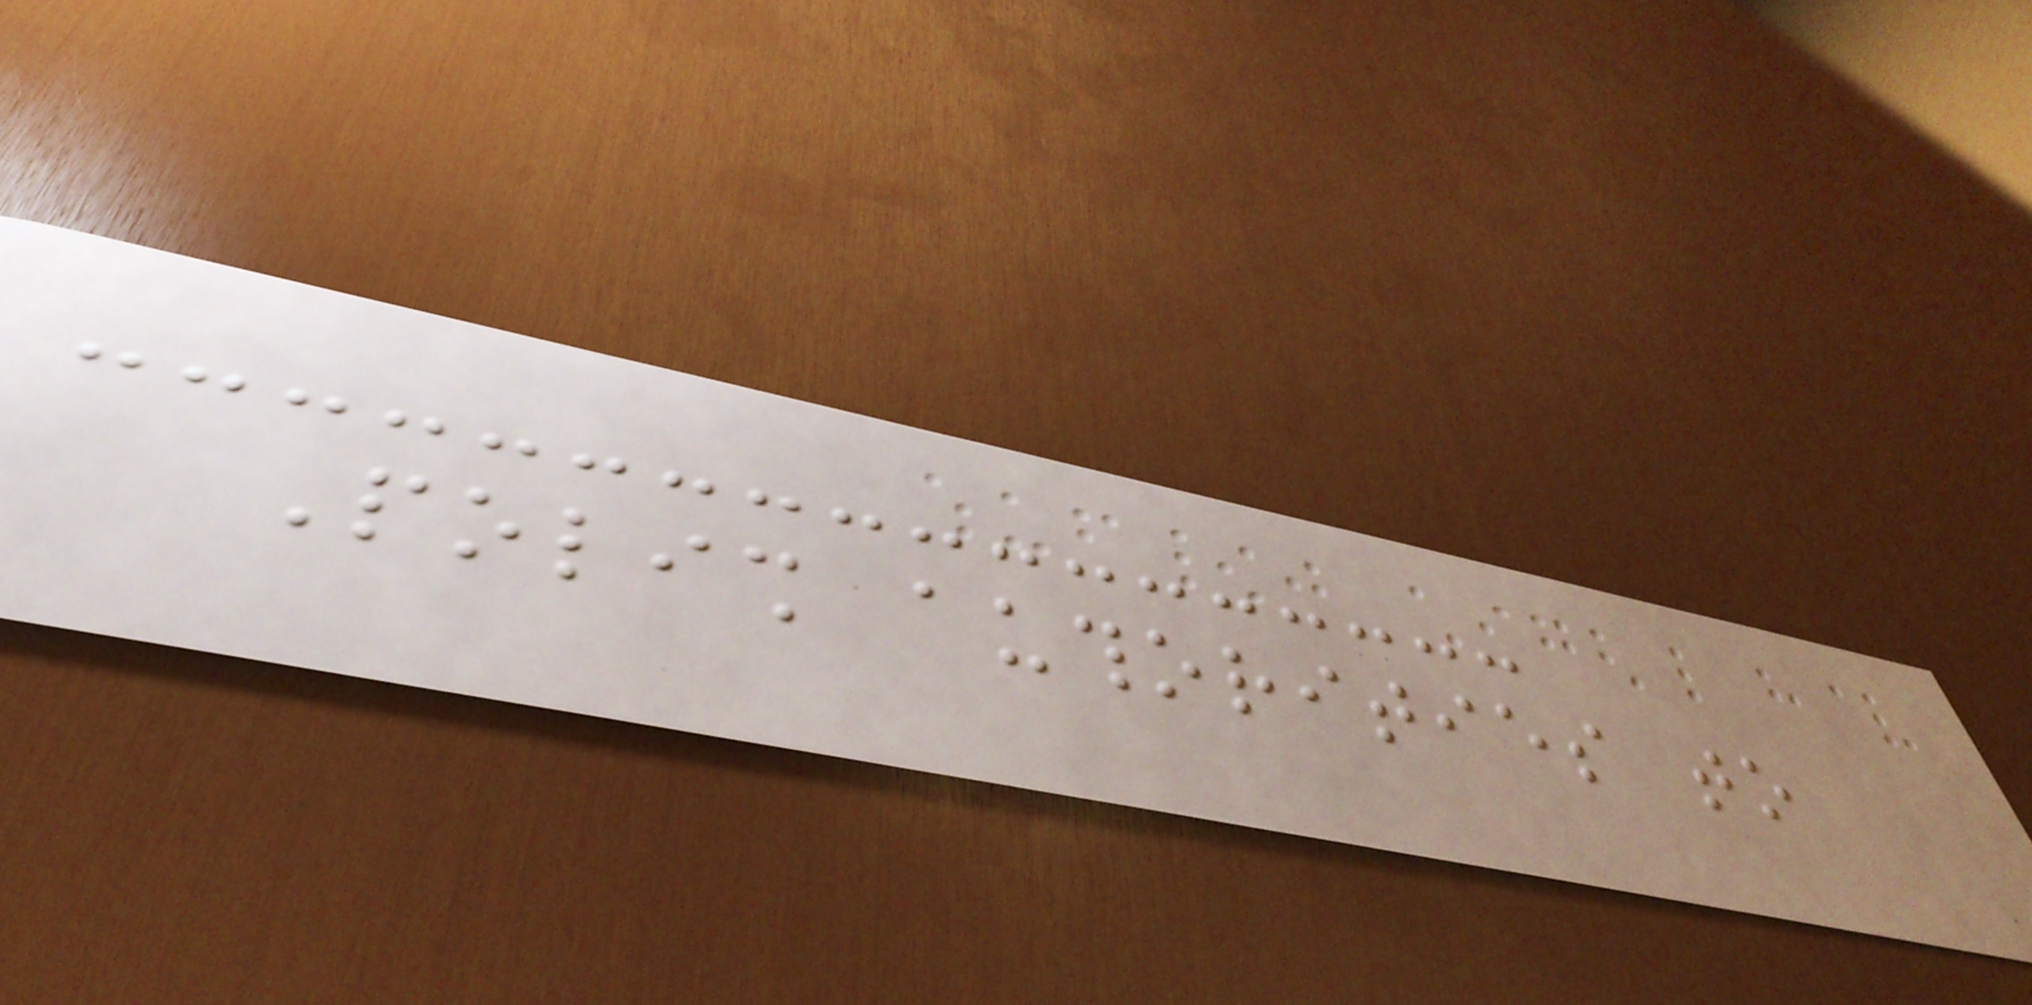Polish authorities to
